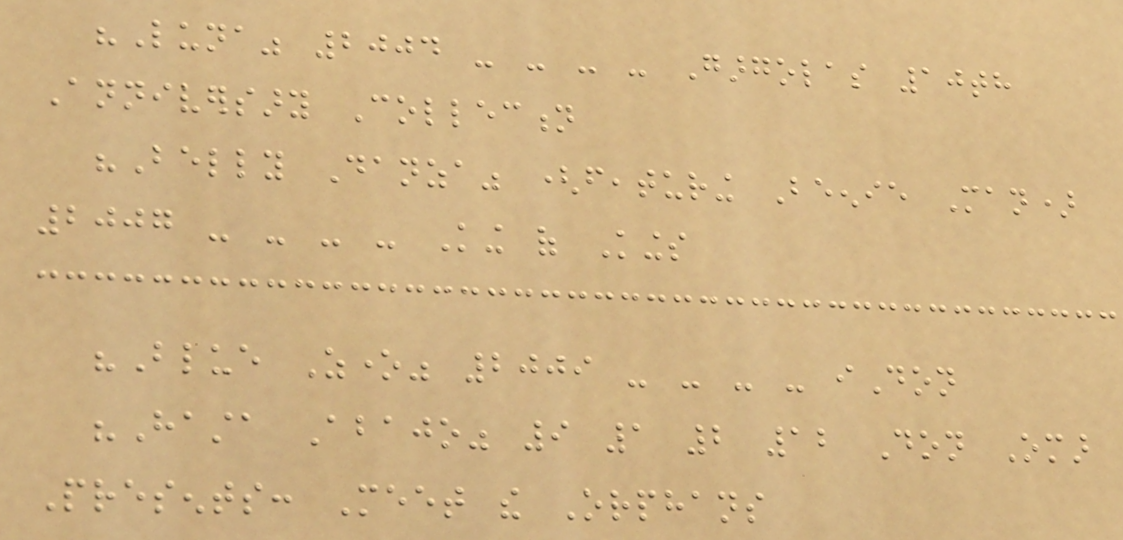"Luna" 2004 - - - - Gargolas 10th
Anniversary Collection
"Belly Danza" (featuring Beenie Man)
2007 - - - - King of Kings
"Blue Zone" 2009 - - - - iDon
"Hasta Abajo" 9 1 2 12 Don Omar
Presents: Meet the Orphans
